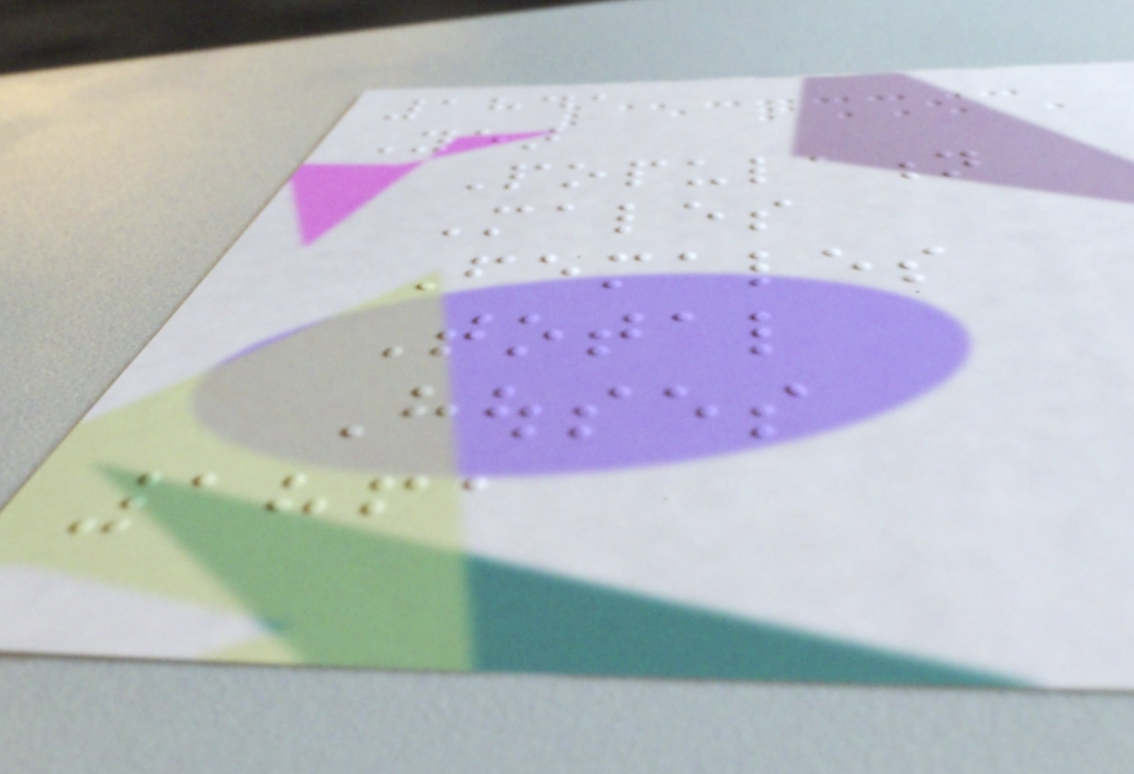1841
Year
Population
Males
Females
Total
Houses
1861
